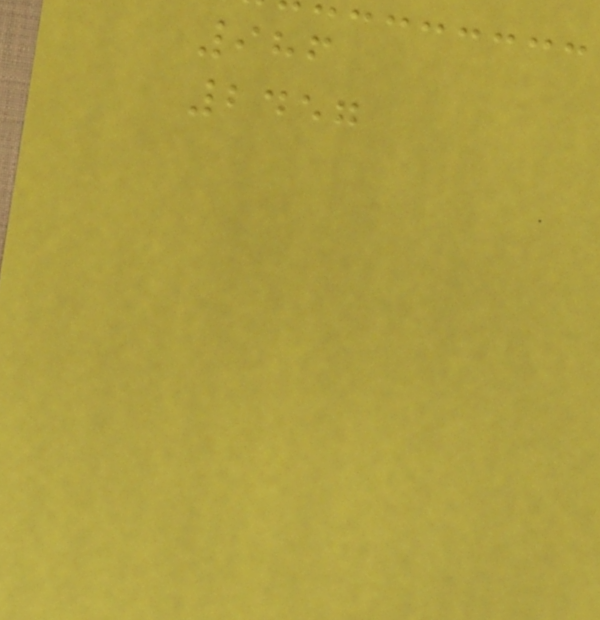986
2457
